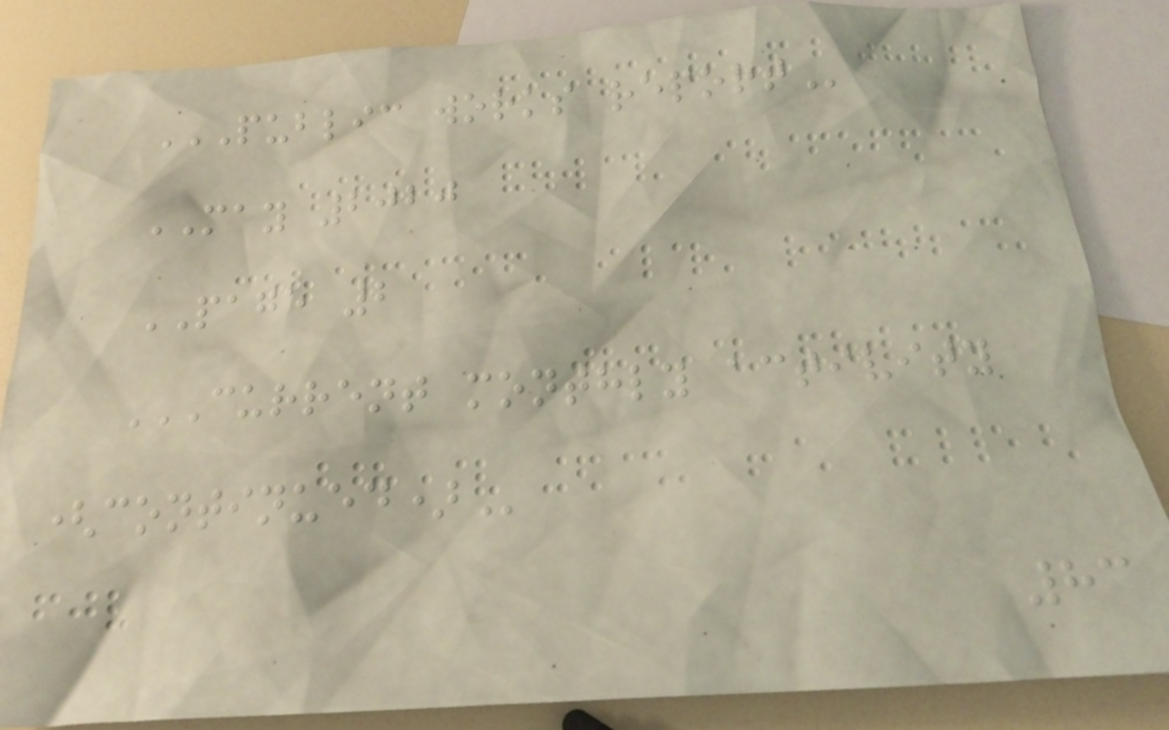PUBLIC WORKS REPORT
MAY 2020
PAGE 2
CURRENT MONTHLY ACTIVITY
(CONTINUED)
83
